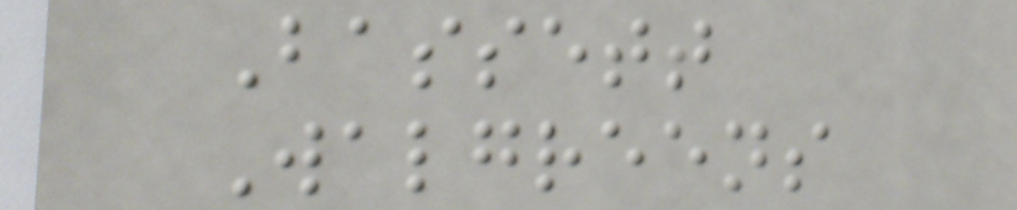Bassett
Walgreens
